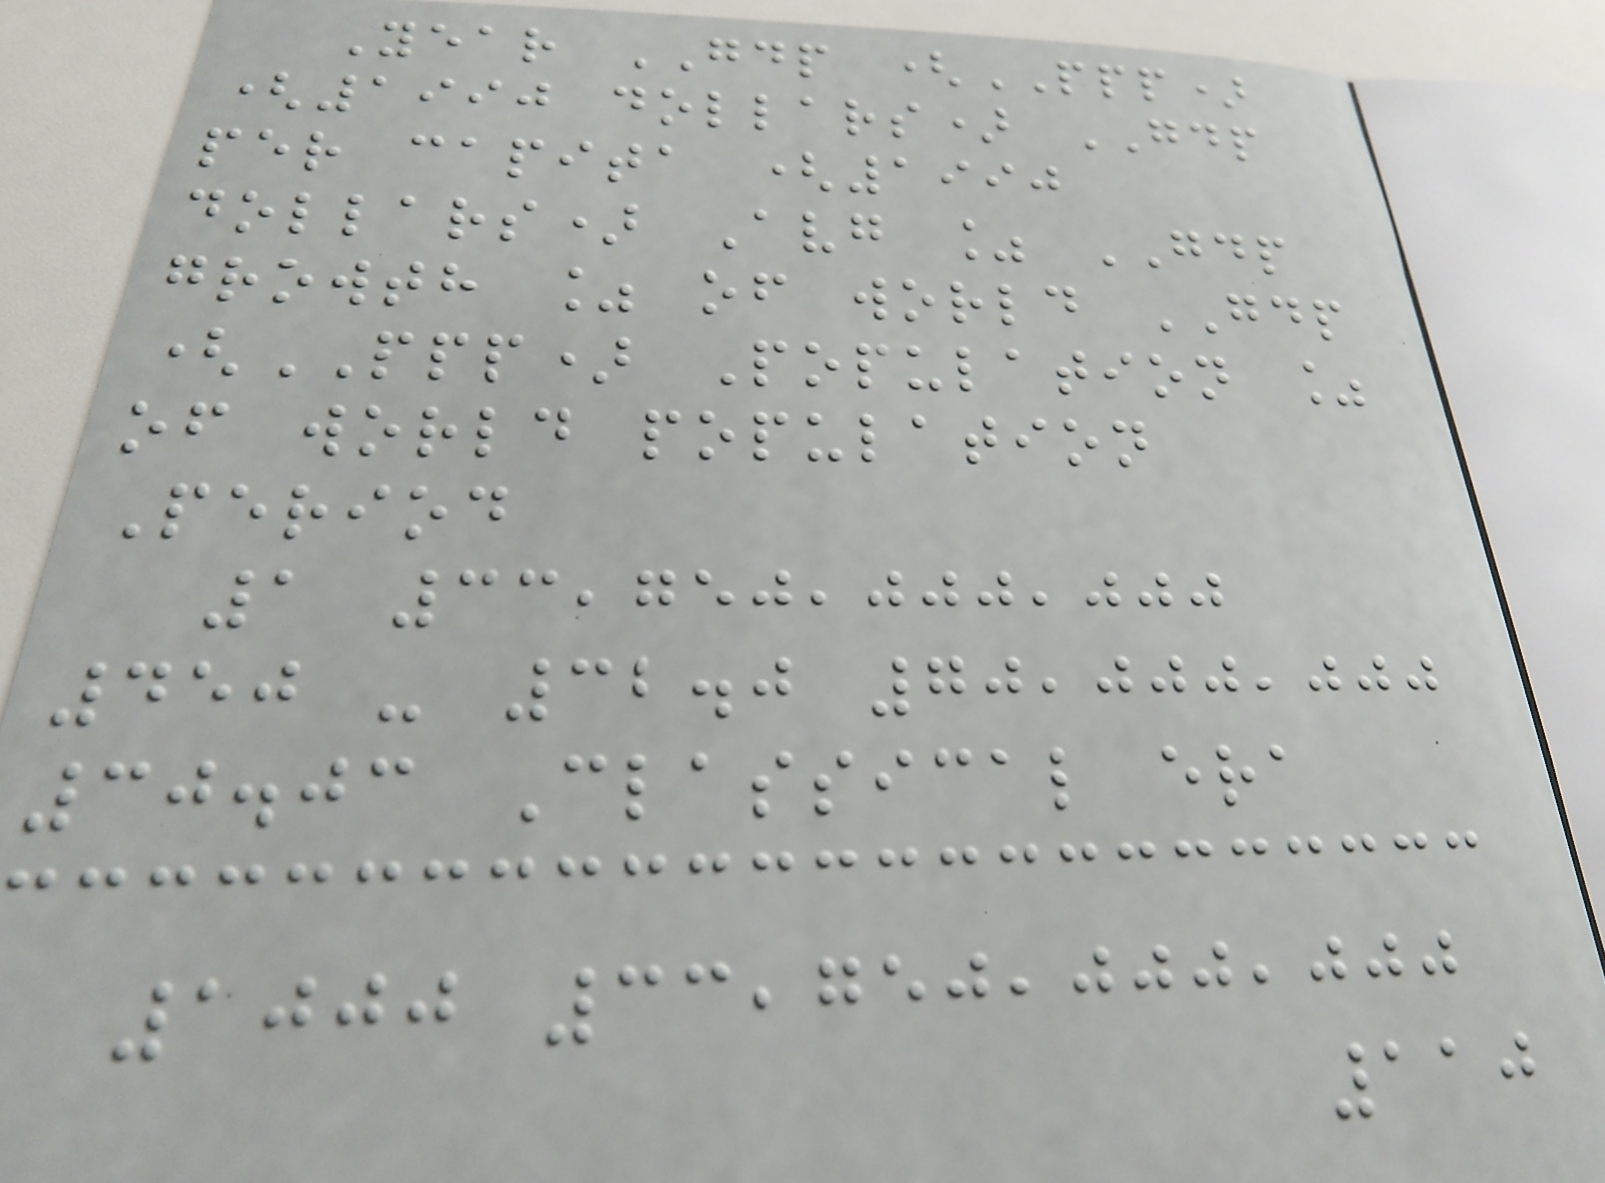Year GDP (PPP)
(1990 dollars) GDP
per capita (1990
dollars) Avg % GDP
growth % of world GDP
(PPP) Population %
of world population
Period
1 33,750,000,000
450 - 32.0 70,000,000
30.03 Classical era
1000 33,750,000,000
110
